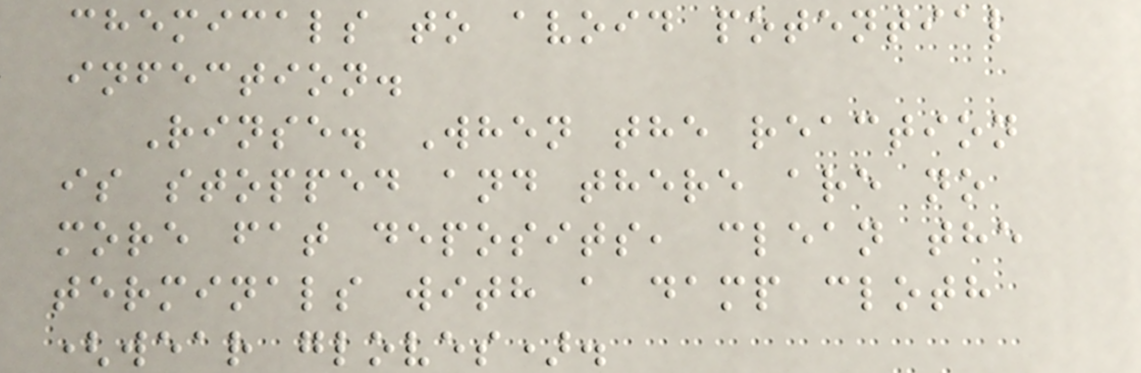chemicals to avoid potential
infection.
Rinse. When the reaction
is stopped and there are no
more fat deposits, clean the
terminals with a damp cloth
(wear gloves).
